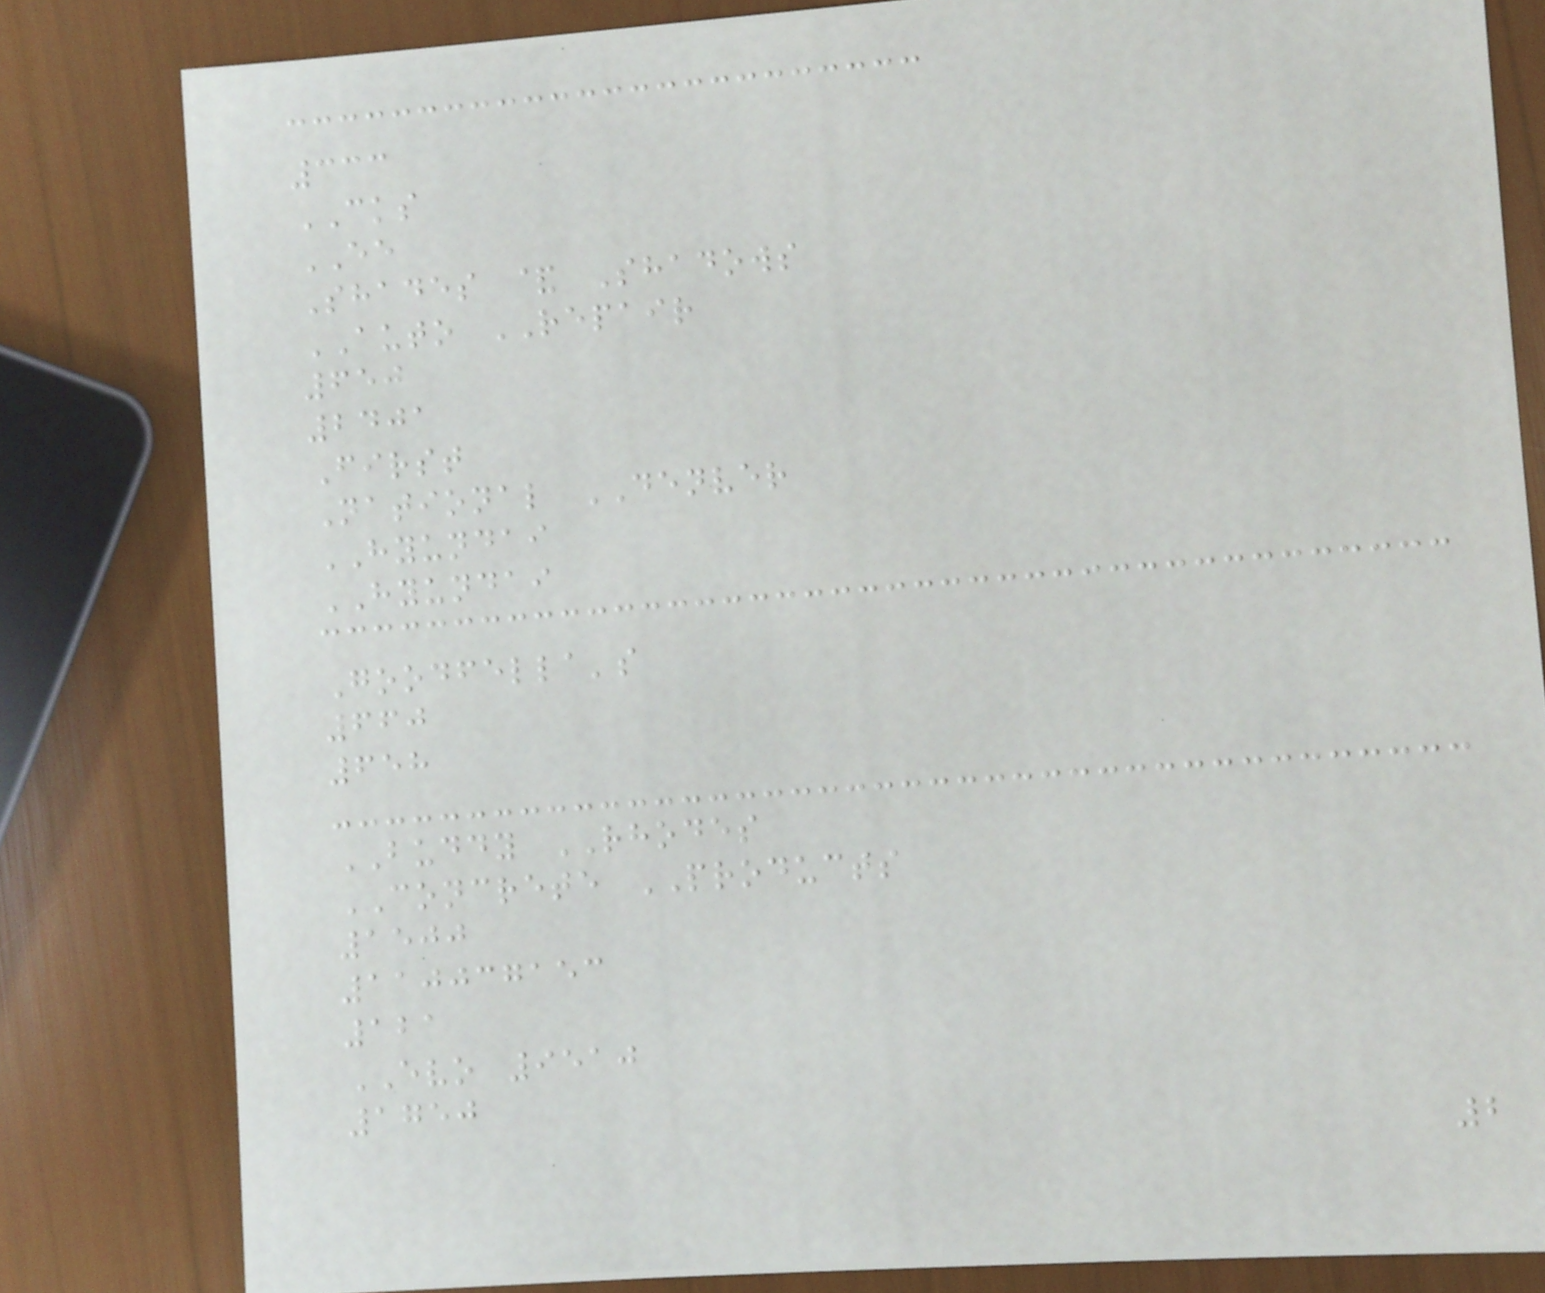333
CKS
EE
Shades & Shadows
AUTO REPAIR
650
2401
First
National DENVER
HYUNDAI
HYUNDAI
Goodfella's
660
658
BUDDY RHODES
CONCRETE PRODUCTS
1500
110037153
121
EVO 9510
1750
2
